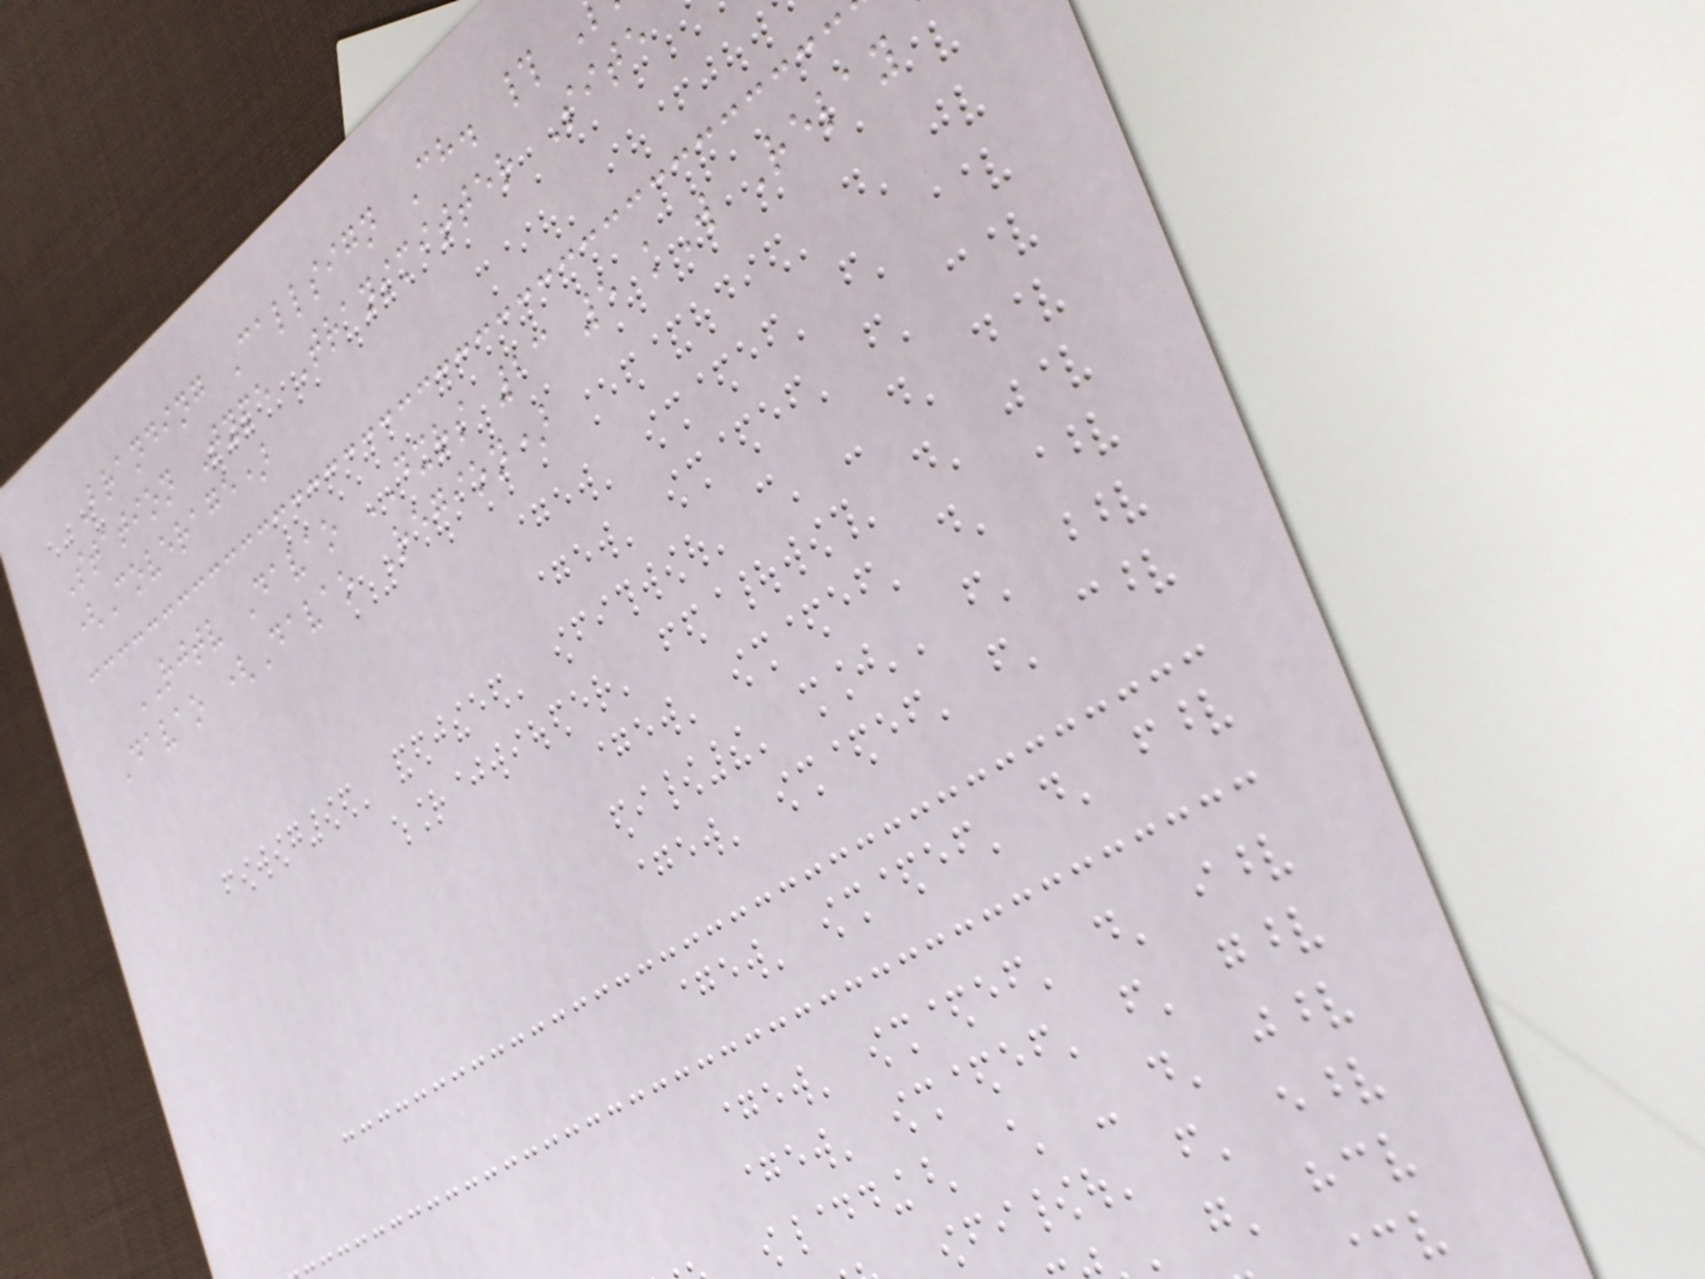Branding Callsign Ch. #
Station Type Transmitter Site
(Coverage)
RJTV Davao DXRS 23 5 kW Relay
Davao (Davao Region)
